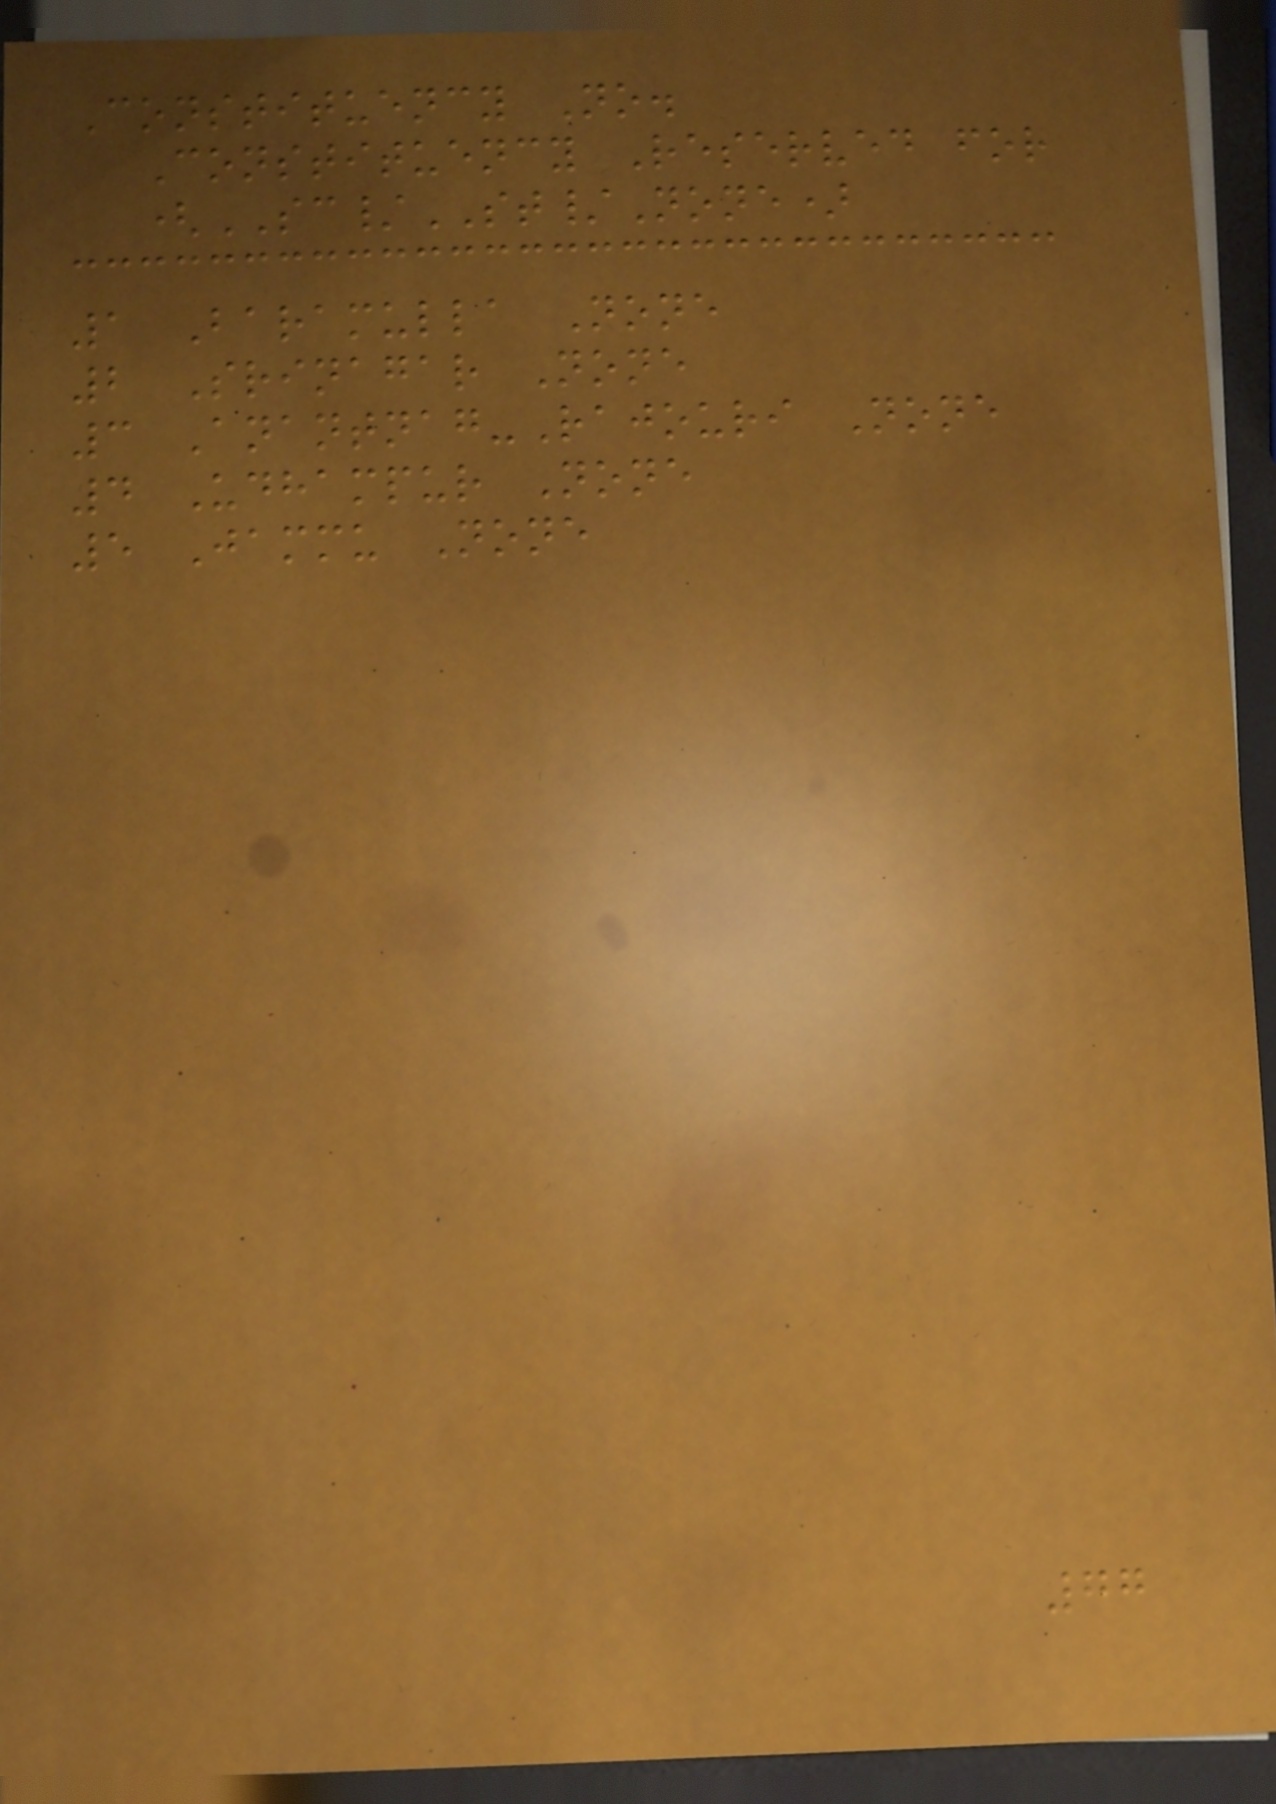Constituency No.
Constituency Reserved for
(SC/ST/None)
1 Baramulla None
2 Srinagar None
3 Anantnag-Rajouri None
4 Udhampur None
5 Jammu None
77
